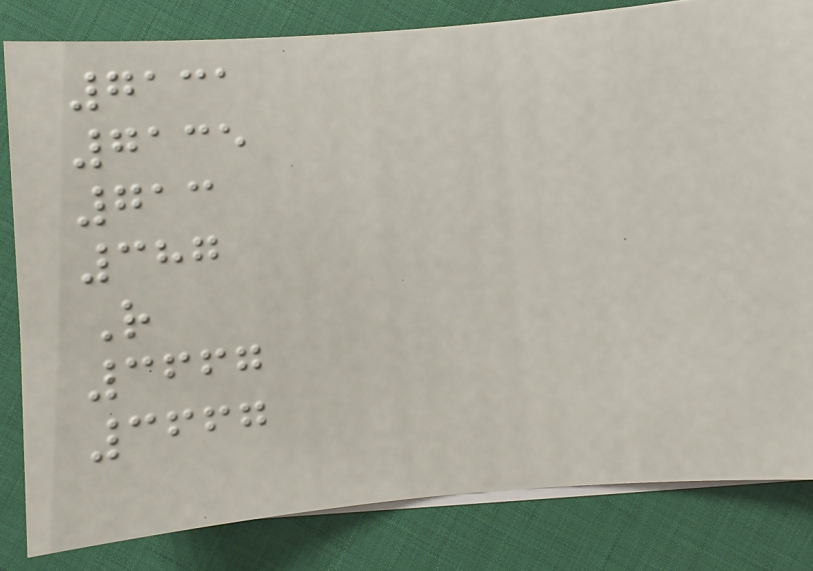7131
7135
713
387
R
3667
3667
